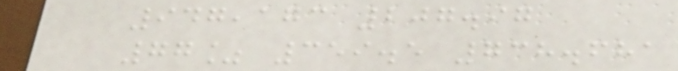947,173 207.97
77% 359.5 738.681
